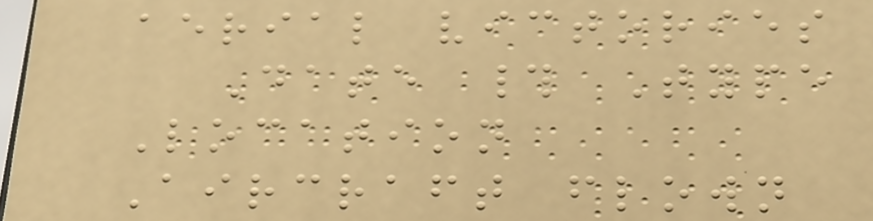aerial victories
Date # Type
Location
Aircraft flown
